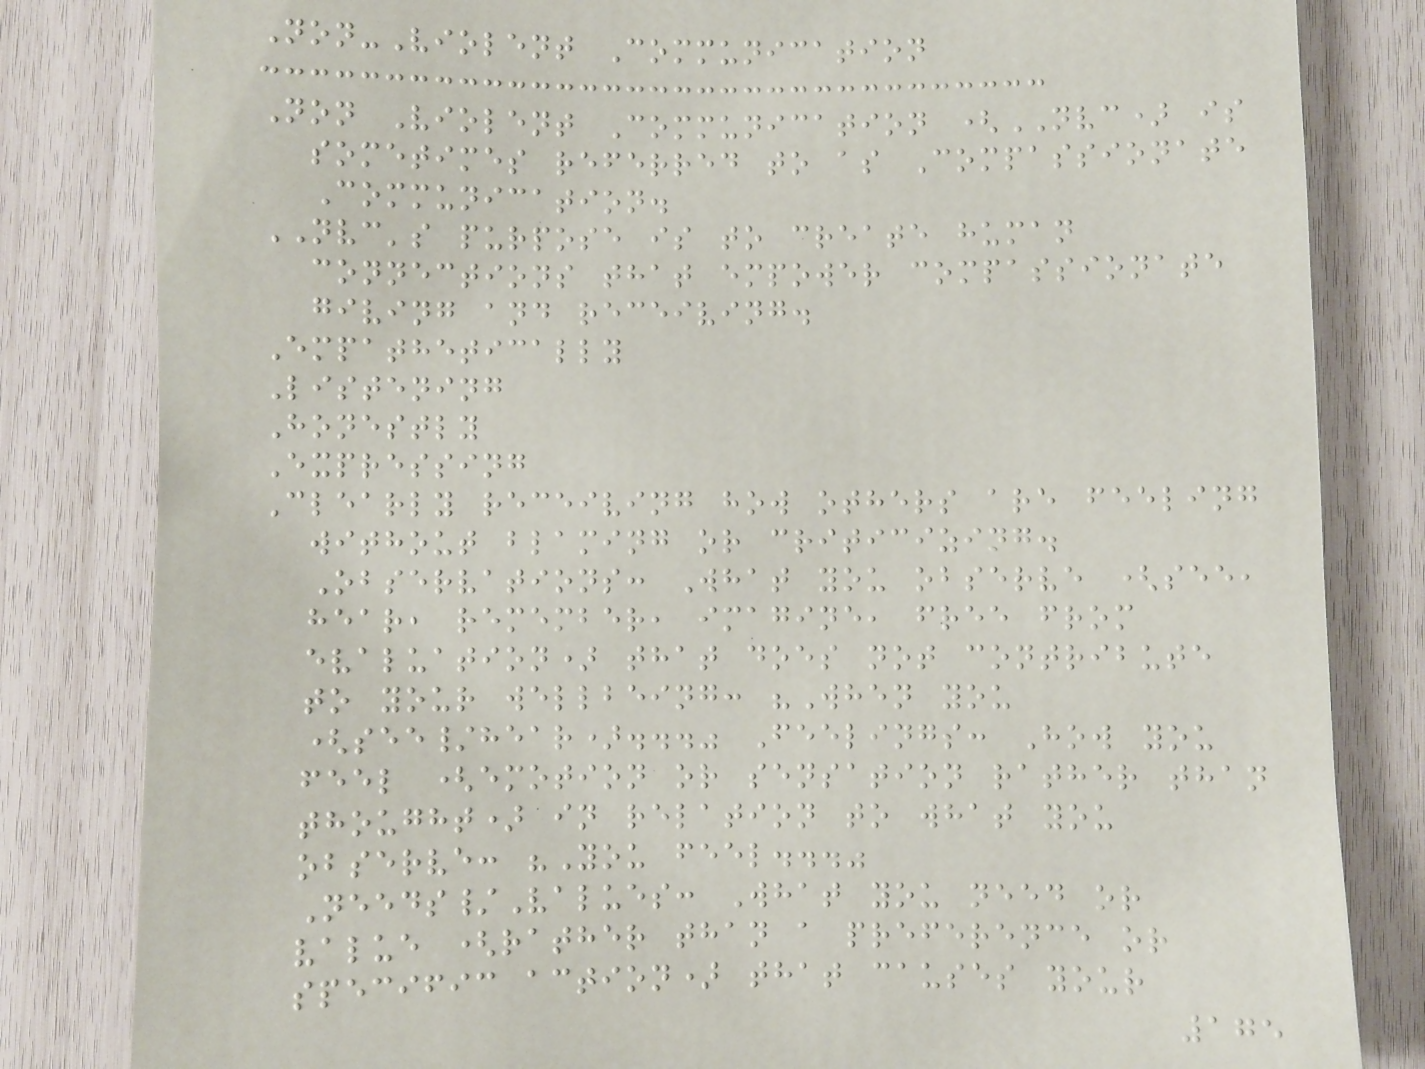Non-Violent Communication
Non Violent Communication (NVC) is
sometimes referred to as Compassionate
Communication.
NVC's purpose is to create human
connections that empower compassionate
giving and receiving.
Empathetically
Listening
Honestly
Expressing
Clearly receiving how others are feeling
without blaming or criticizing.
Observations: What you observe (see,
hear, remember, imagine, free from
evaluation) that does not contribute
to your wellbeing: "When you
(see/hear)..." Feelings: How you
feel (emotion or sensation rather than
thought) in relation to what you
observe: "You feel..."
Needs/Values: What you need or
value (rather than a preference or
specific action) that causes your
175
